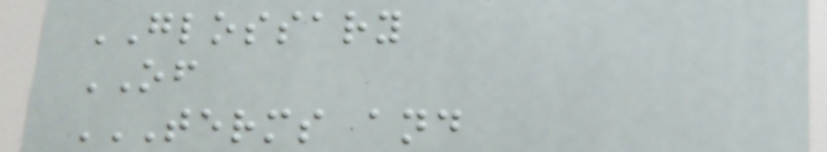GLOSSARY
OF
TERMS AND
